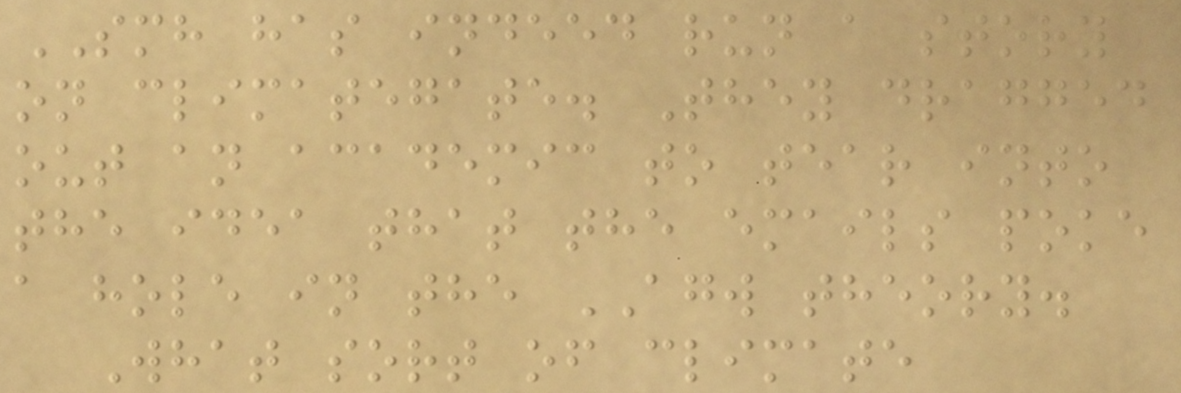SMH has indeed run a story
on climategate. They dragged
out an academic to tear into
the idea that the emails poke
a hole in the AGW theory.
What sort of climate
